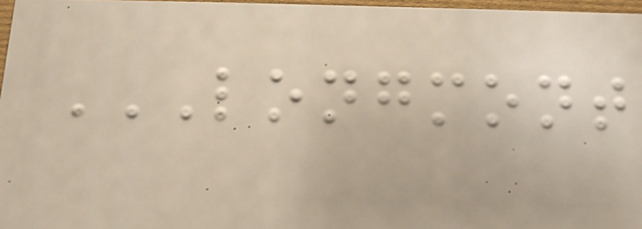LONGMONT
